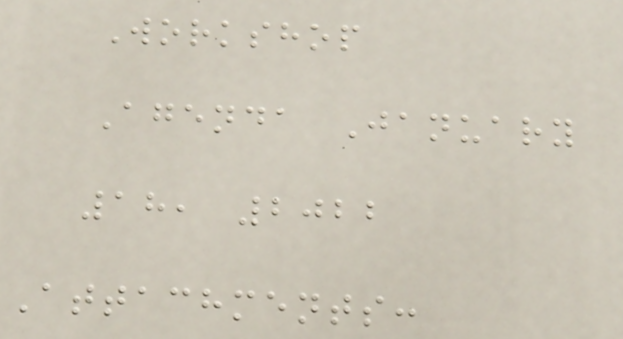Workshop
Agenda January
18, 2022
Attachments:
